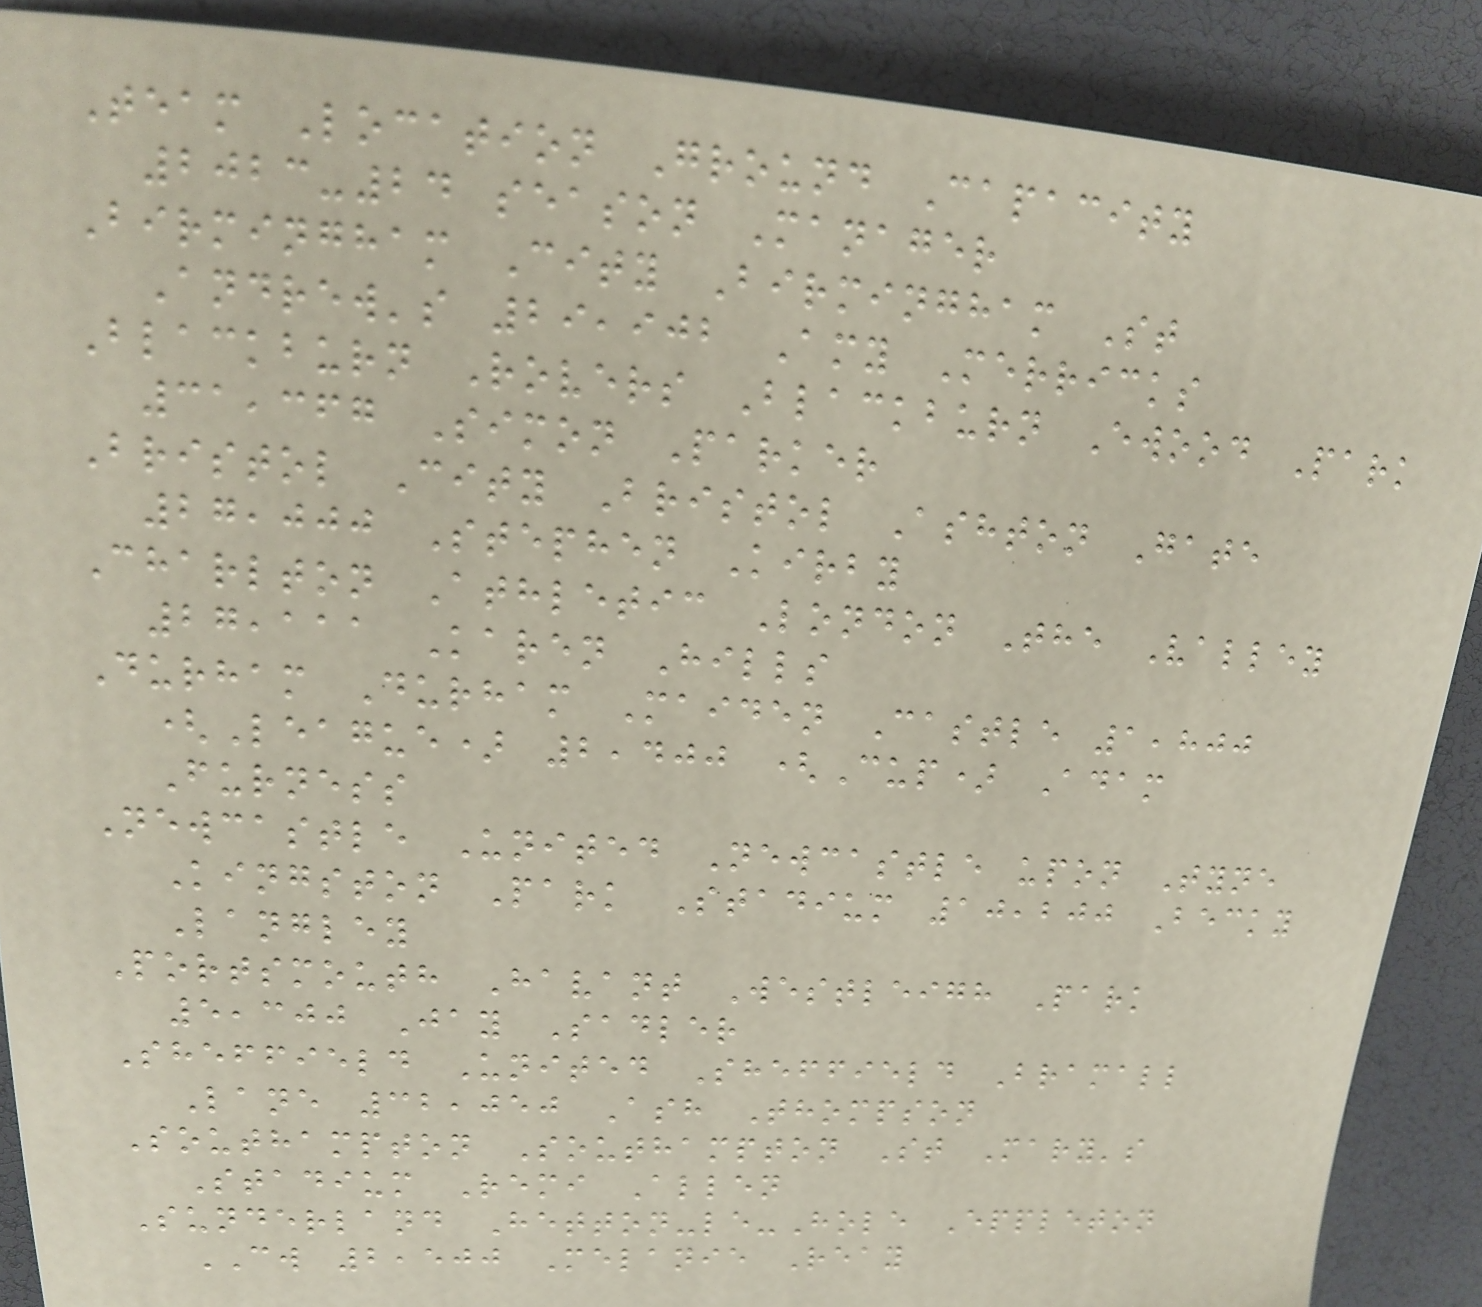Team Location Ground Capacity
2023-24 season Manager
Birmingham City Birmingham St
Andrew's 29,902 Amy Merricks
Blackburn Rovers Blackburn Ewood Park
31,367 Simon Parker
Bristol City Bristol Ashton Gate
27,000 Stephen Kirby
Charlton Athletic London The Valley
27,111 Karen Hills
Durham Durham Maiden Castle 1,800
(League) 2,400 (Cup) Adam
Furness
Newcastle United Newcastle upon Tyne
Kingston Park Stadium 10,200 Becky
Langley
Portsmouth Havant Westleigh Park
5,300 Jay Sadler
Sheffield United Sheffield Bramall
Lane 32,050 Ash Thompson
Southampton Southampton St Mary's
Stadium Remi Allen
Sunderland Hetton-le-Hole Eppleton
CW 2,500 Melanie Reay
